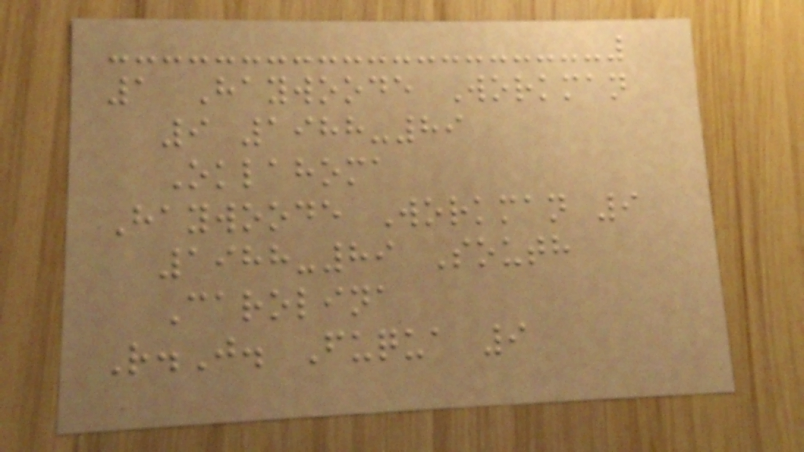1 Haywoode Workman
9 1988-89
Oklahoma
Haywoode Workman 9
1988-89 South
Carolina
R.J. Fuqua 9
